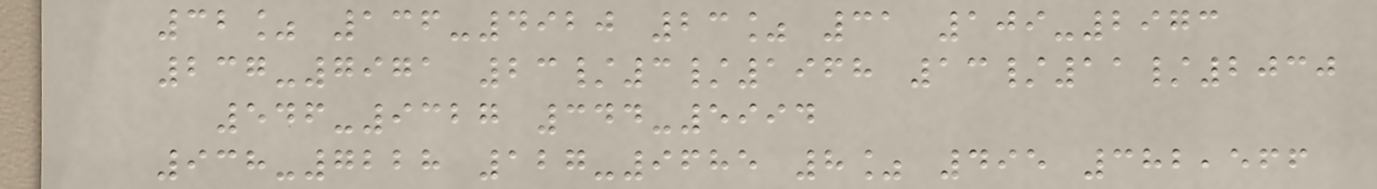32% 136-4920 23% 31 109-2973
237-7971 23/3/1968 13/11/2030
546-9327 344-5994
938-7228 127-9685 8% 495 382,566
